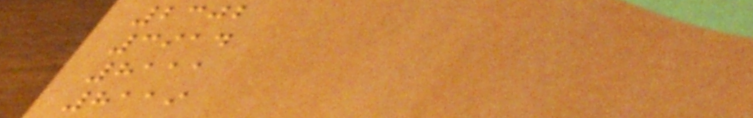2302
3914
8111
8119
